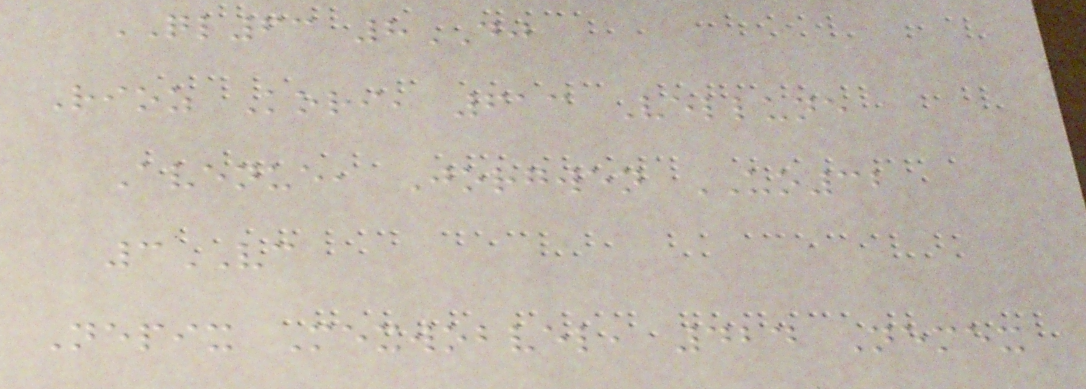QL63 8DJ
Rioz Kori, 613 Vellune
Avenue, Jorgwen UO32
3VC
Nepix Mexwobvel, 424 Nemex
